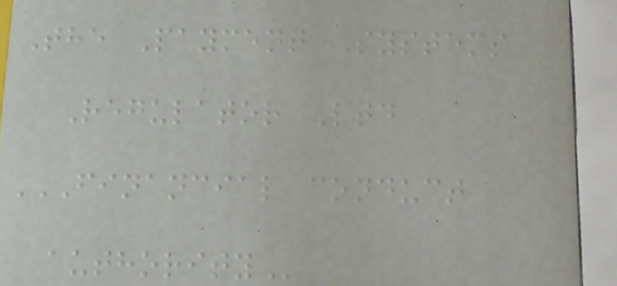The Payment Systems
Regulator Ltd
FINANCIAL CONDUCT
AUTHORITY
